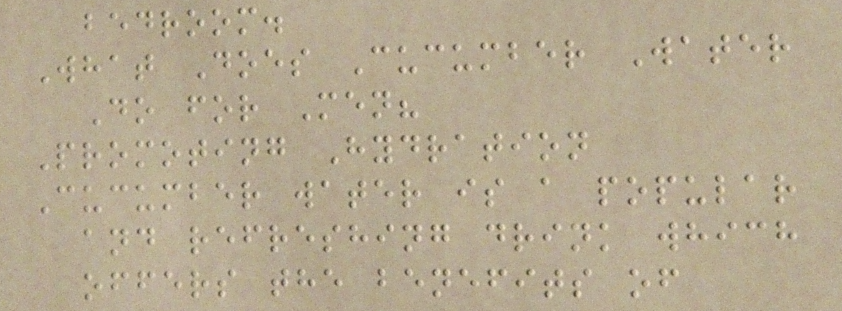bedroom.
What Does Cucumber Water
Do for Men?
Promoting Hydration
Cucumber water is a popular
and refreshing drink which
offers the benefits of
